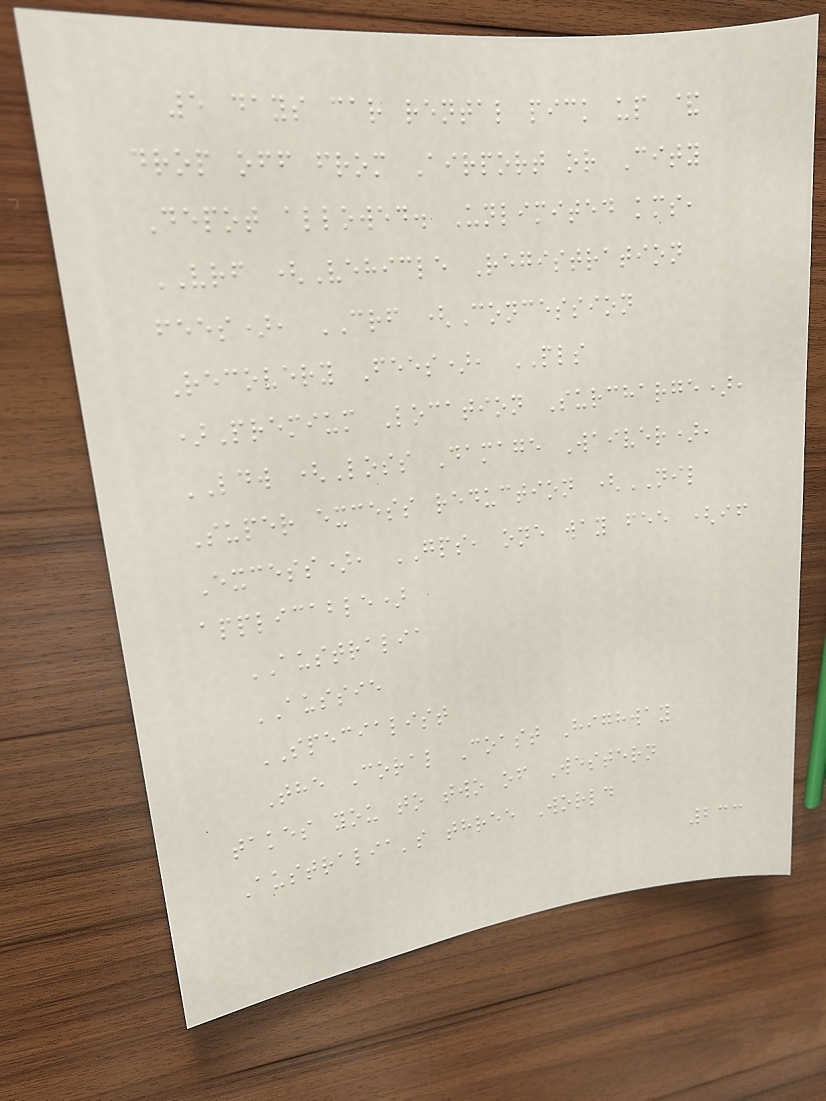5 days car rental pick up &
drop off from Airport or City
Depot allowed. Unlimited kms,
VRF (Vehicle Registration
fees), CRF (Concession
Recovery Fees), PLS
)Premium Location Surcharge),
LDW (Loss Damage Waiver),
Super excess reduction (NIL
Excess), GPS, one way fee (if
applicable)
AUSTRALIA
AUSSIE
SPECIALIST
The Coral Coast Highway
takes you to two of Western
Australia's three World
233
